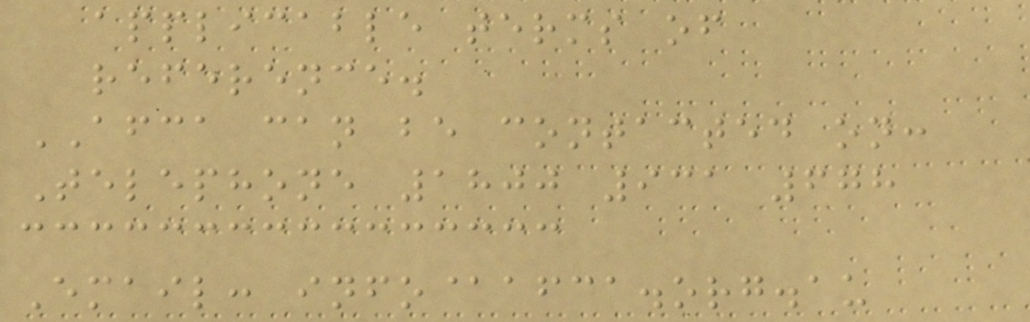applicable terms of
reference.
AFCA can be contacted on:
Telephone 1800 931 678
Email: info@afca.org.au
